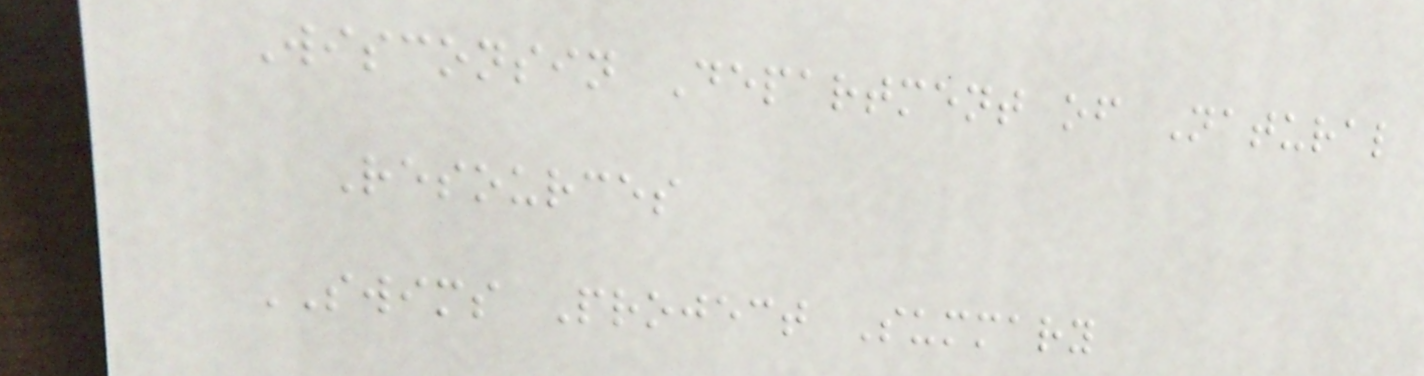Wisconsin Department of Natural
Resources
SWIMS Project Summary
